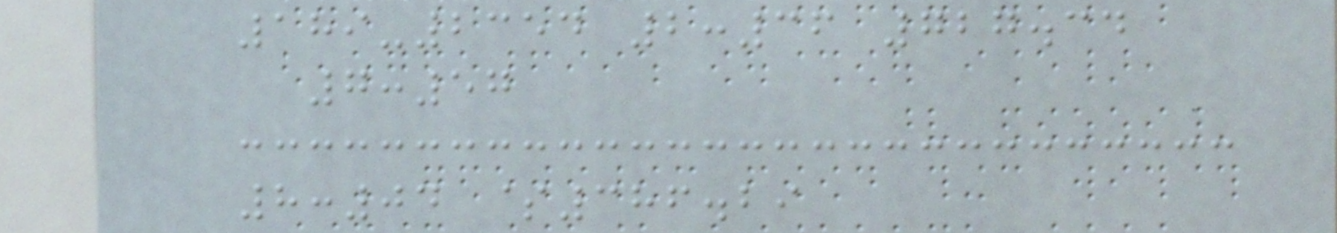189-2354 2:36 727.34
7:57
8:04 $386.29
